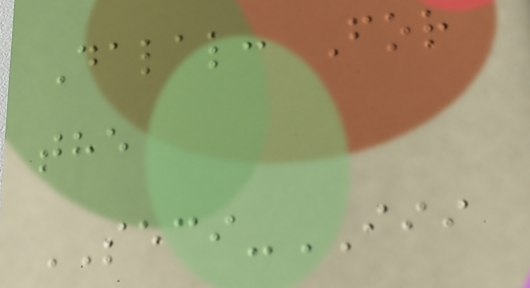Dalal: For
the
SECI-III
